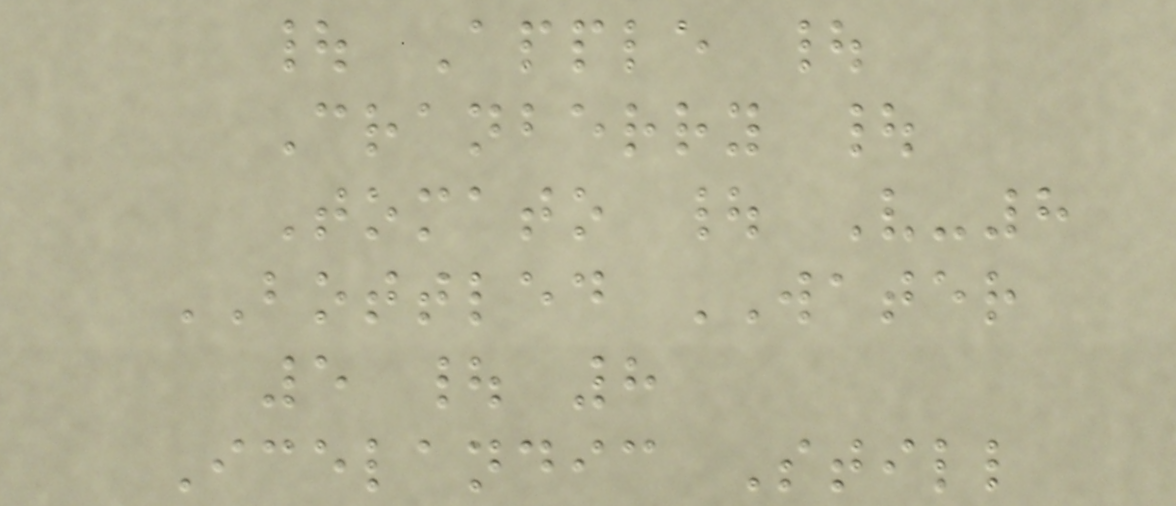| Apple |
Cranberry |
Tomato | V-8
BOTTLED WATER
5 | 8
Icelandic Still
